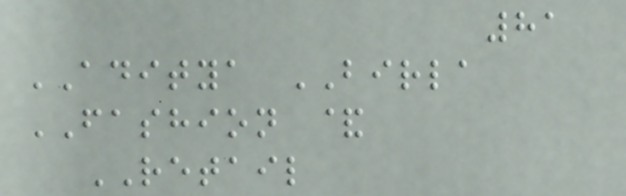81
ADITYA BIRLA
FASHION &
RETAIL
